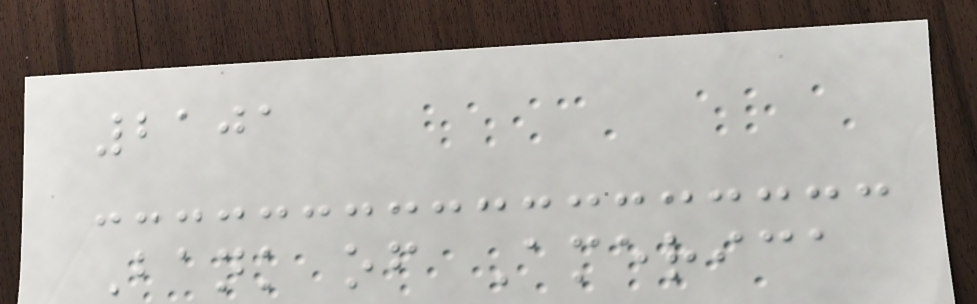2101
Bank of America
